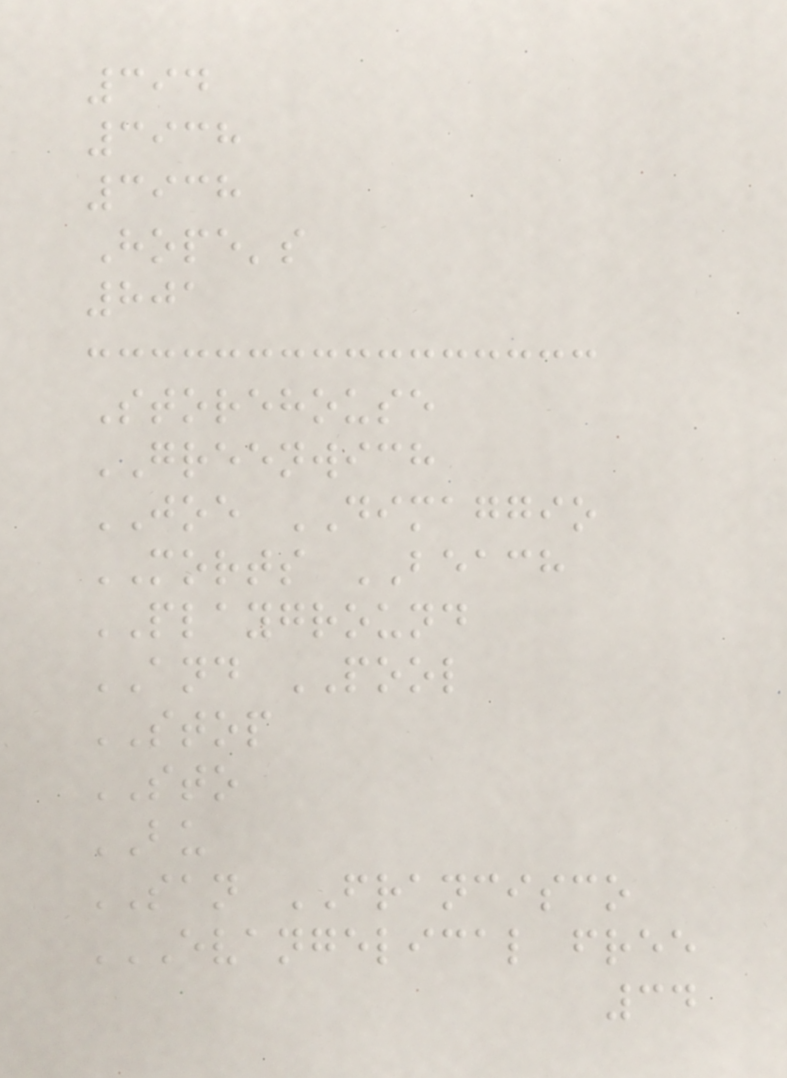394
3938
3938
Hope's
801
Storehouse
GREENWICH
JOE DIMAGGIO
MORTS BEACH
PLAYGROUND
AND POOL
STOP
STO
BU
SAN FRANCISCO
EVANGELICAL FREE
34
